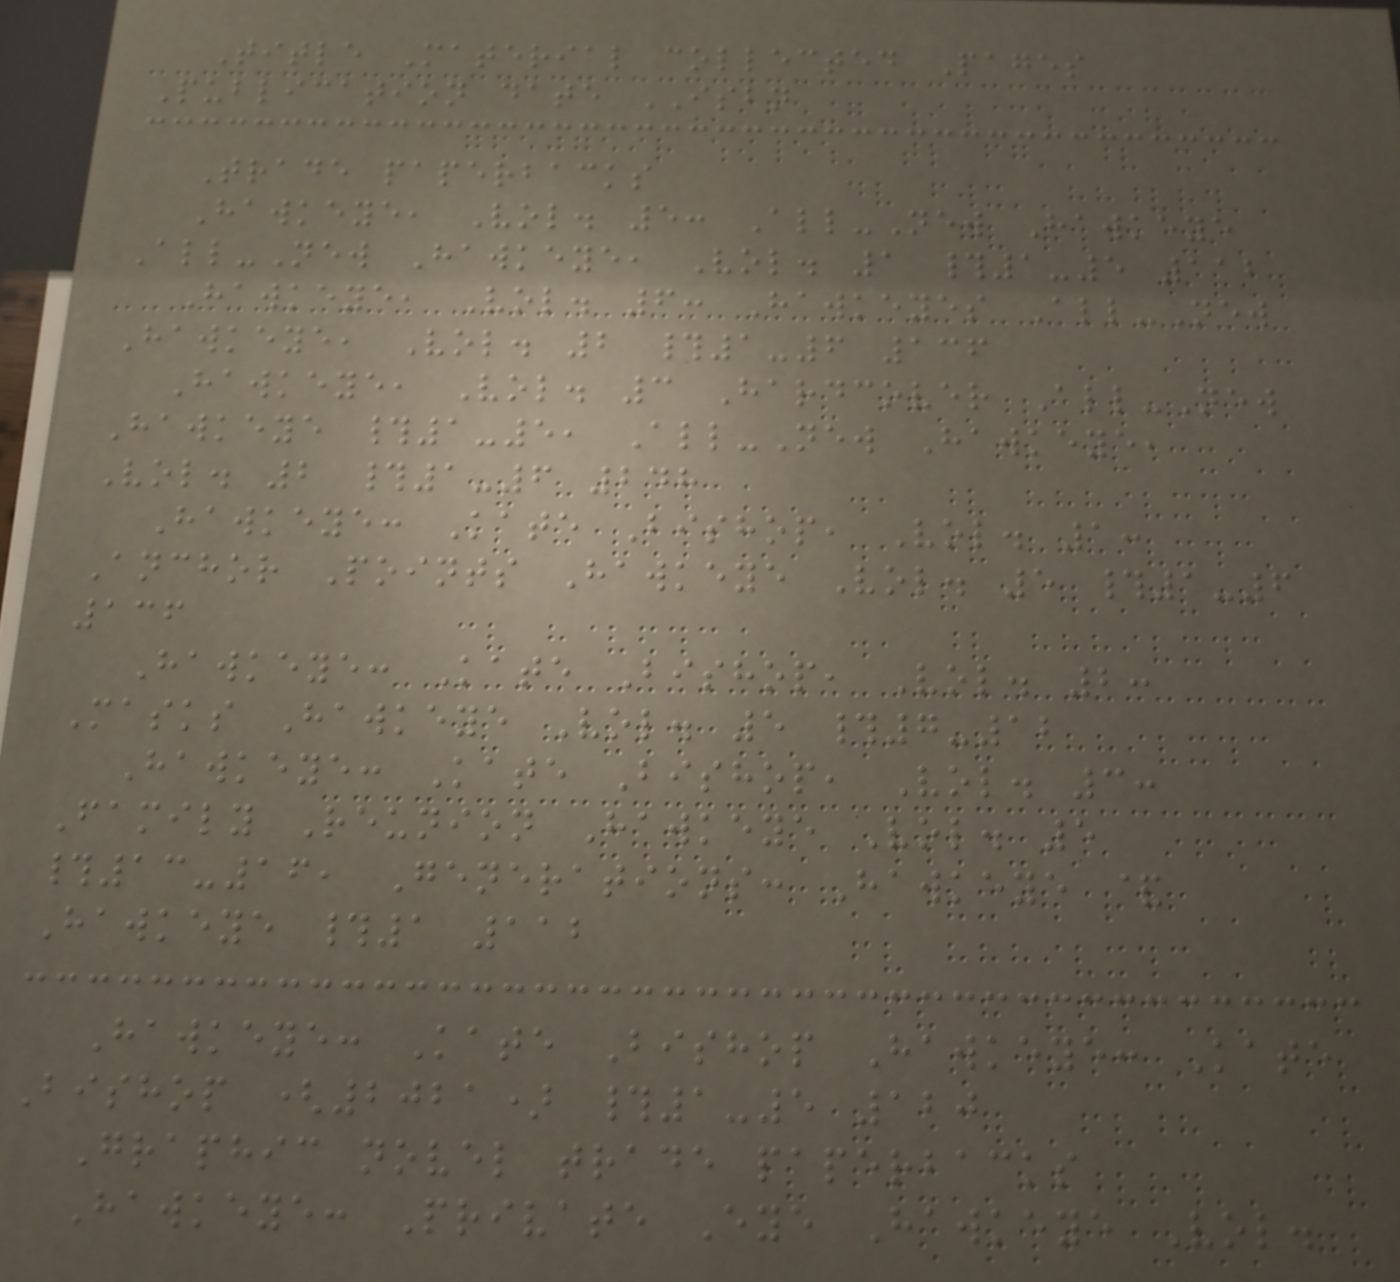Title Material collected Pages
Publication date ISBN
Trade paperbacks
Hawkeye, Vol. 5: All-New Hawkeye
All-New Hawkeye, Vol. 1 #1-5 112
Hawkeye, Vol. 6: Hawkeyes All-New
Hawkeye, Vol. 2 #1-6 136
Hawkeye, Vol. 3 Hardcover All-New
Hawkeye #1-5, All-New Hawkeye,
Vol. 2 #1-6 248
Hawkeye: Kate Bishop, Vol. 1:
Anchor Points Hawkeye Vol. 5 #1-6
136
Hawkeye: Kate Bishop, Vol. 2:
Masks Hawkeye Vol. 5 #7-12
Hawkeye: Kate Bishop, Vol. 3:
Family Reunion Hawkeye Vol. 5
#13-16, Generations: Hawkeye &
Hawkeye #1 112
Hawkeye: Kate Bishop Hawkeye: Kate
Bishop (2021) #1-5 120
Graphic novel trade paperbacks
Hawkeye: Private Eye Hawkeye Vol.
